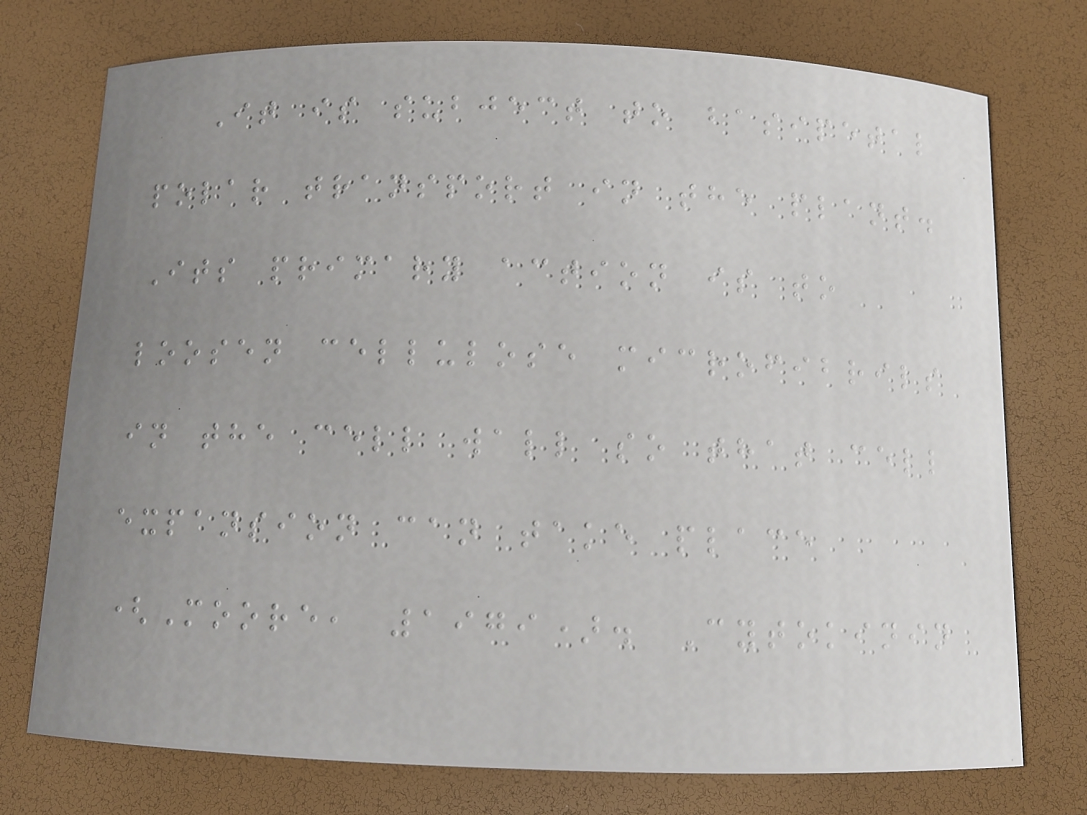It is subject to basipetal
polar transport in the plant.
Its primary action is to
loosen cellulose microfibrils
in the cell wall so that cell
expansion can take place
(Moore, 1979). Cytokinin
